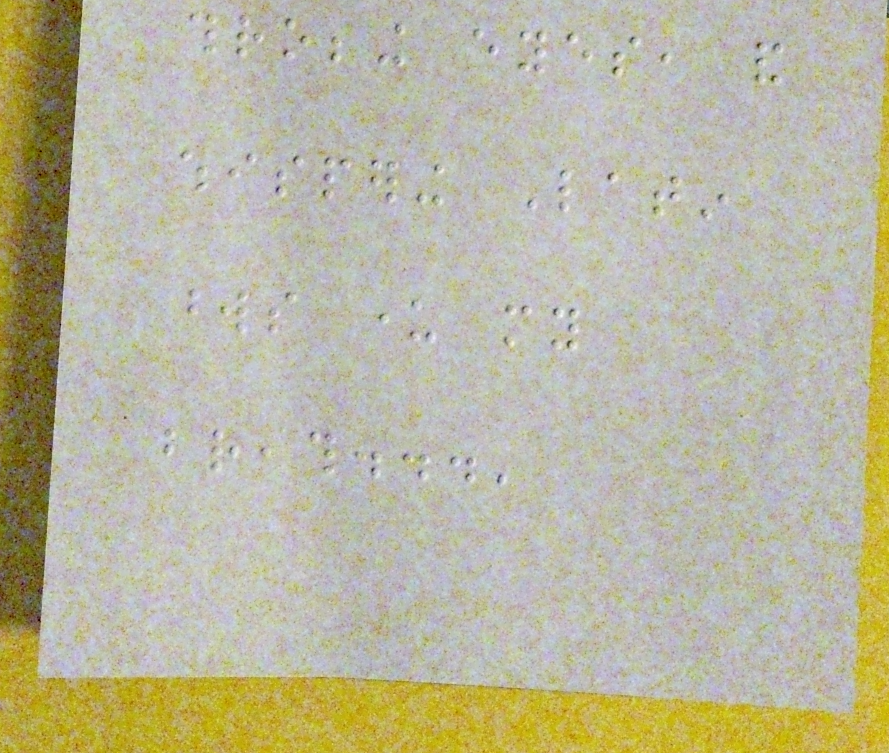throbbing eyes, and
whispering Latin
words under my
breath...'
